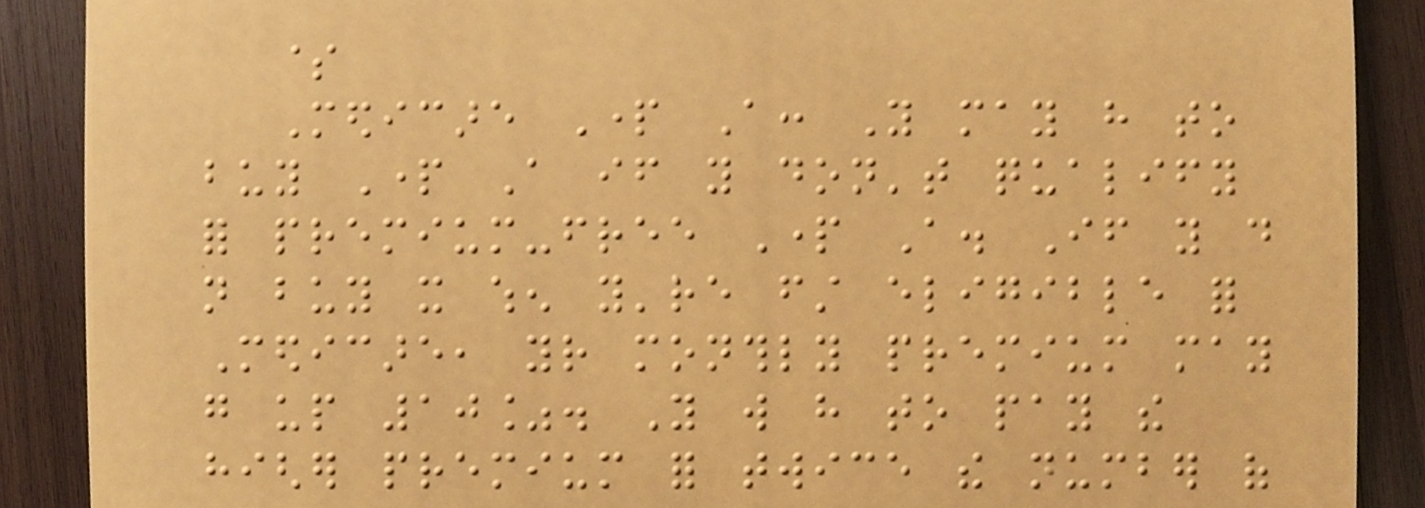$
Medicare Part A: You may have to
buy Part A if you don't qualify
for premium-free Part A. If you do
not buy it when you're first eligible for
Medicare, your monthly premium may
go up 10%. You will have to pay the
higher premium for twice the number of
